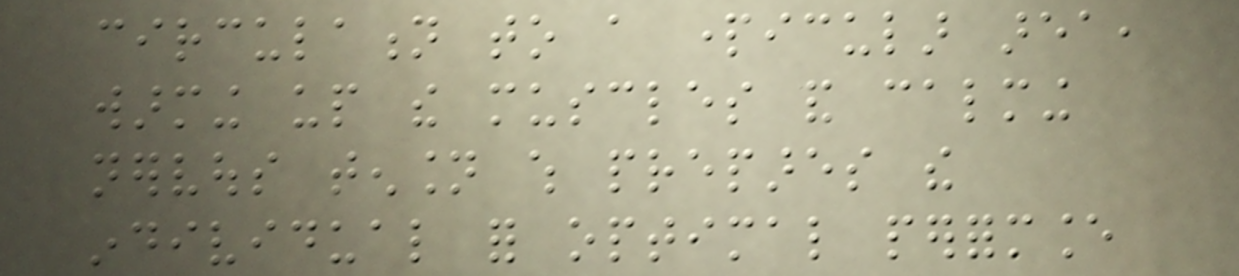circulation to a particular area,
warming up the muscles and calming
nervous tension which prepares the
individual for optimal performance
